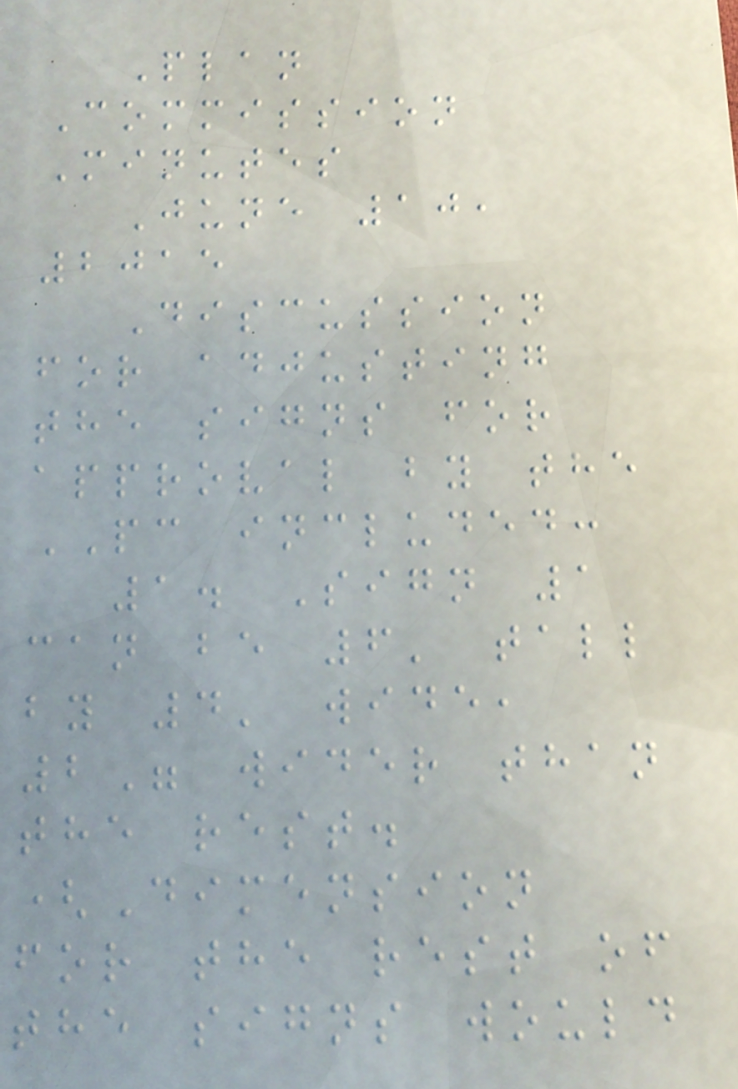Plan
Commission
Minutes
June 10,
2015
Discussion
for adjusting
the signs for
approval by the
PC included:
1. Sign 1
can be 6' tall
by 4' wide,
2" wider than
the rest.
(Dimension
for the rest of
the signs would
